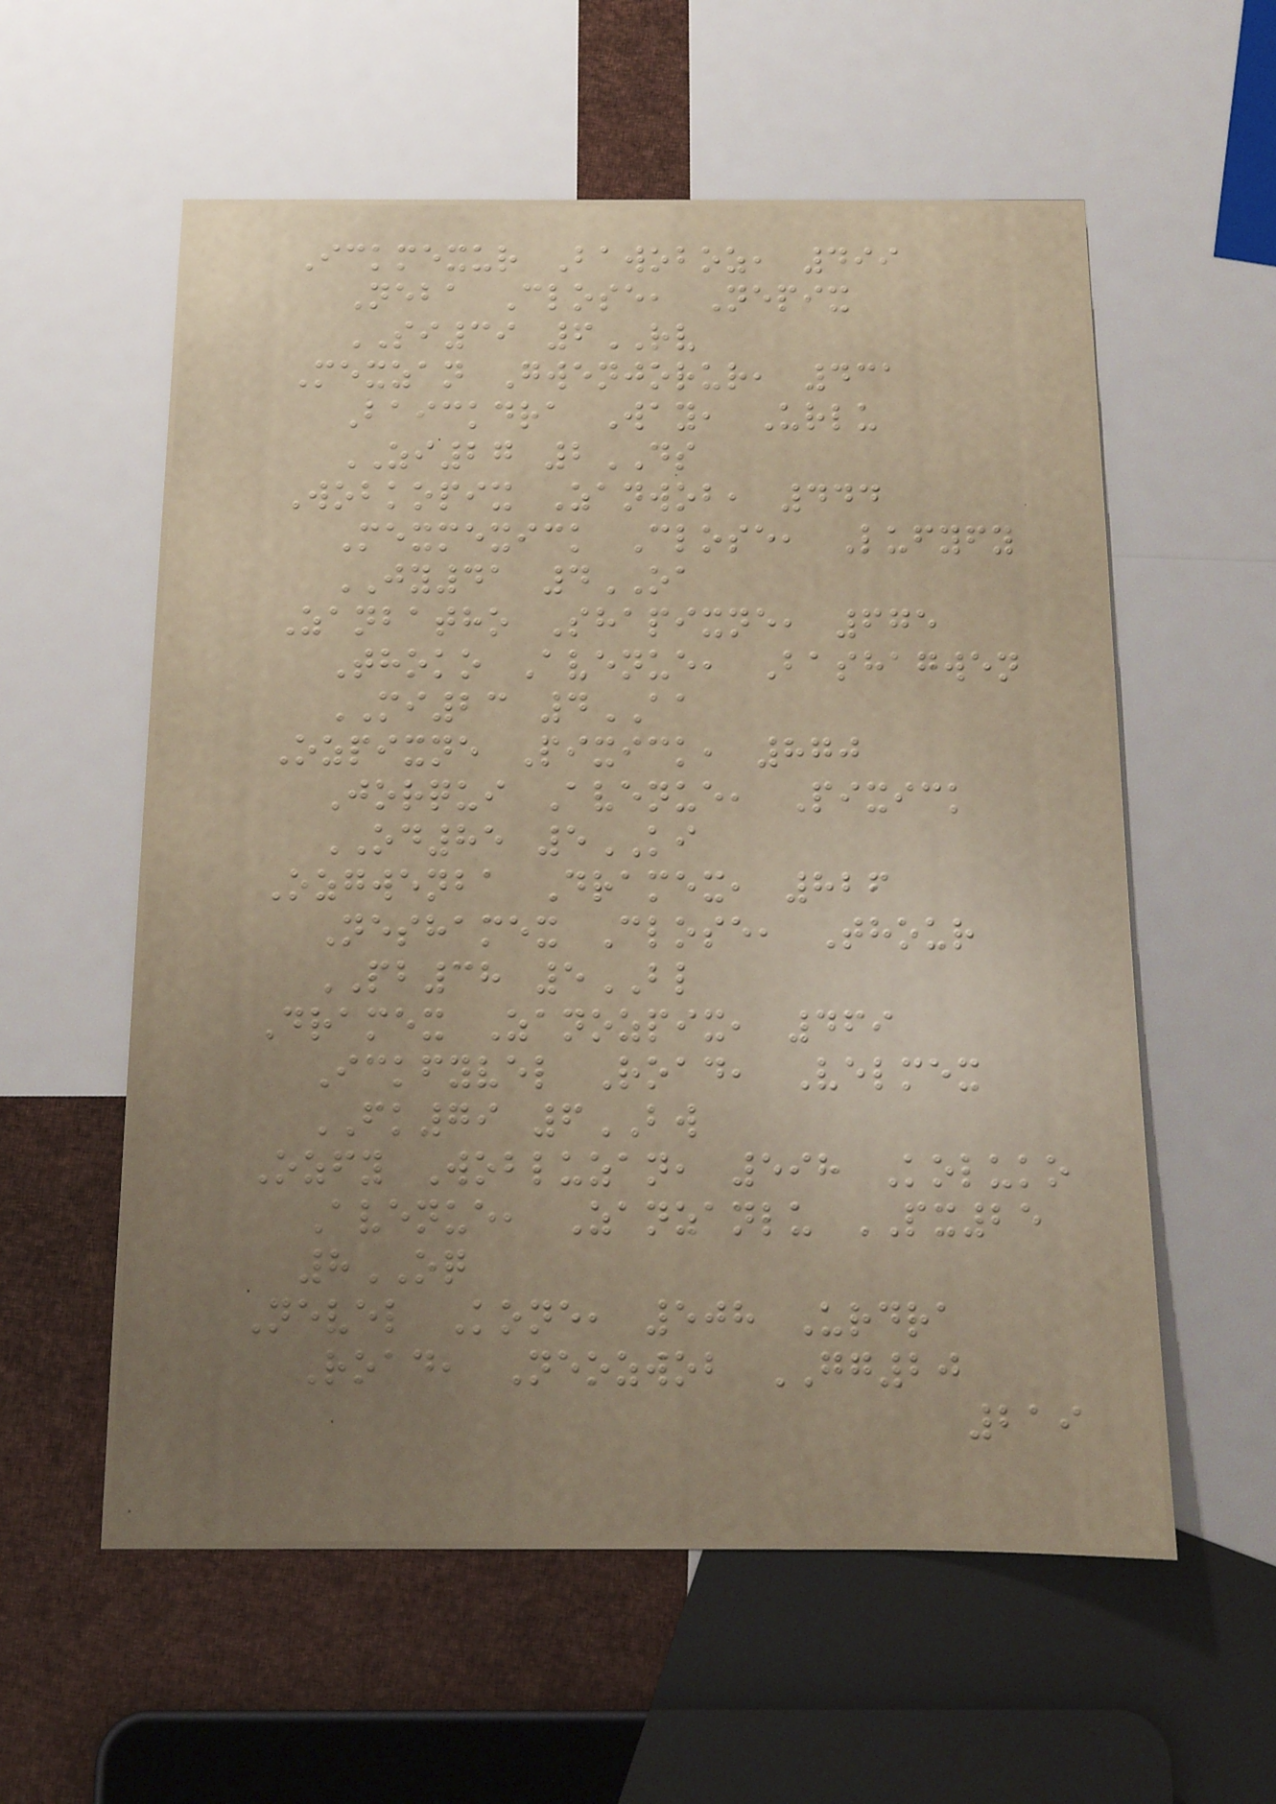Ickmexur Bawoboz, 499
Neba Close, Nepix
SI39 6RV
Mexzan Gwenjorur, 431
Baickdra Way, Urlu
ZI27 2DS
Wobkopix Zanwob, 444
Mexmexick Close, Lufyfy
JY41 4OA
Zanbatho Shapixne, 675
Thoko Avenue, Bashagwen
MI23 4AA
Ozpixne Pixick, 870
Jorqui Avenue, Pixick
OD85 5KI
Ozgwenba Dramex, 826
Neshamex Close, Thour
PB38 5BL
Dramex Zanozpix, 469
Ickfyvel Road, Velmex
FK79 6BW
Ozfy Wobluzan, 598 Koluko
Avenue, Zanzanlu PX25
8OQ
Nevel Kone, 508 Urdra
Road, Neozwob GG20
219
